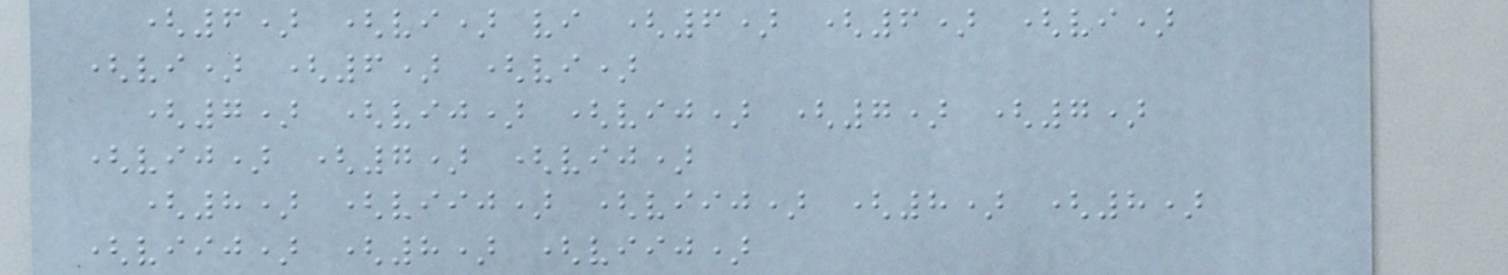(6) (vi) vi (6) (6) (vi)
(vi) (6) (vi)
(7) (vij) (vij) (7) (7)
(vij) (7) (vij)
(8) (viij) (viij) (8) (8)
(viij) (8) (viij)
